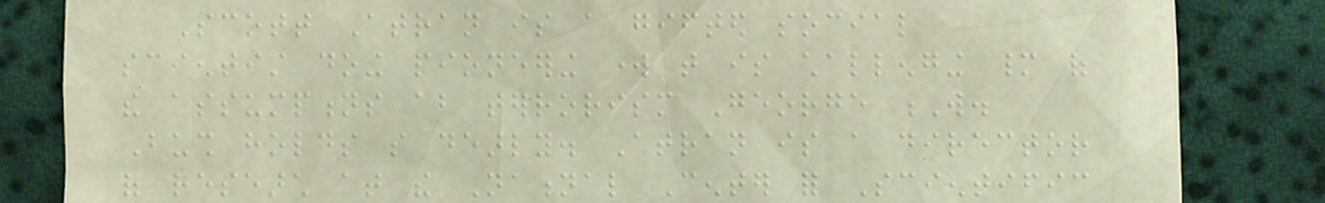Scott Atran is a gifted social
scientist doing pioneering work that is challenging many of
the assumptions about terrorism George W.
Bush holds so dearly. Atran is a director
of research at the National Center for Scientific
